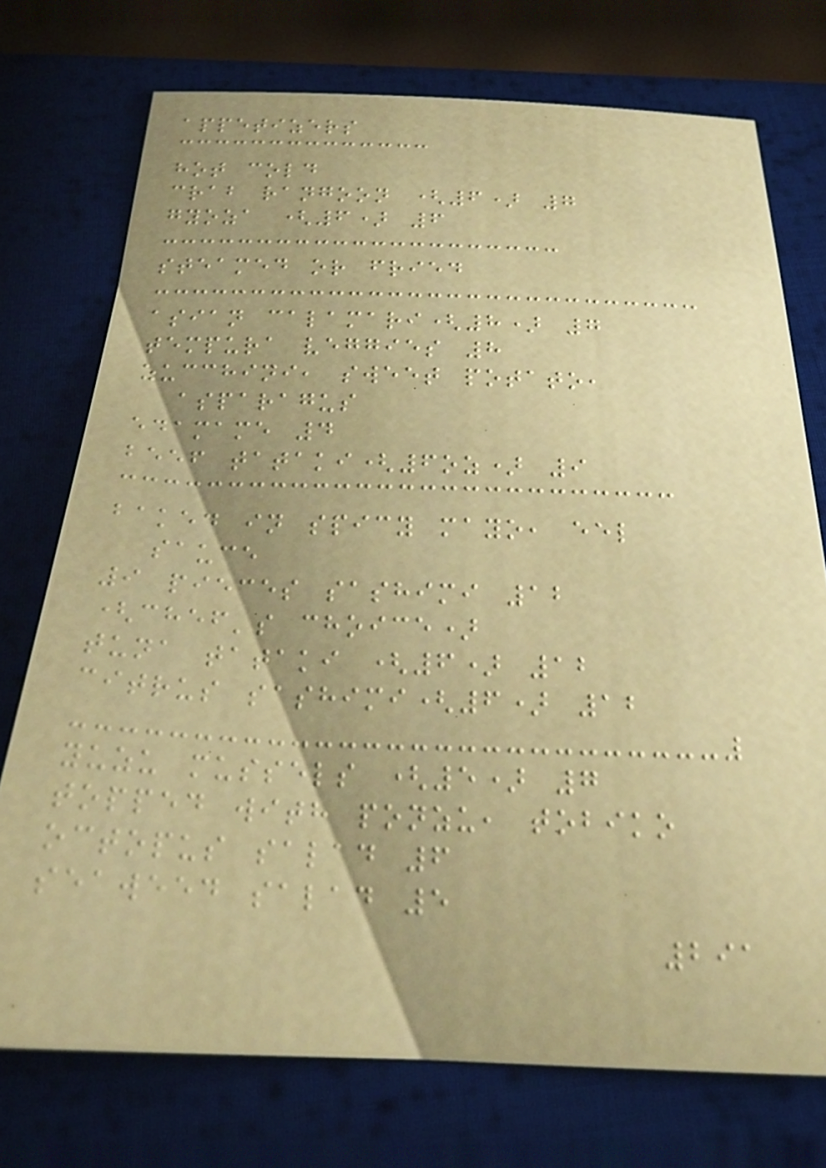appetizers
hot cold
crab rangoon (6) 7
gyoza (6) 6
steamed or fried
asian calamari(8) 7
tempura veggies 8
zucchini, sweet potato,
asparagus
edamame 4
beef tataki(6oz) 9
baked in spicy mayo, eel
sauce
9 pieces sashimi 12
(chef's choice)
tuna tataki (6) 12
citrus sashimi(6) 12
yuzu mussels (5) 7
topped with ponzu, tobiko
octopus salad 6
seaweed salad 5
291
